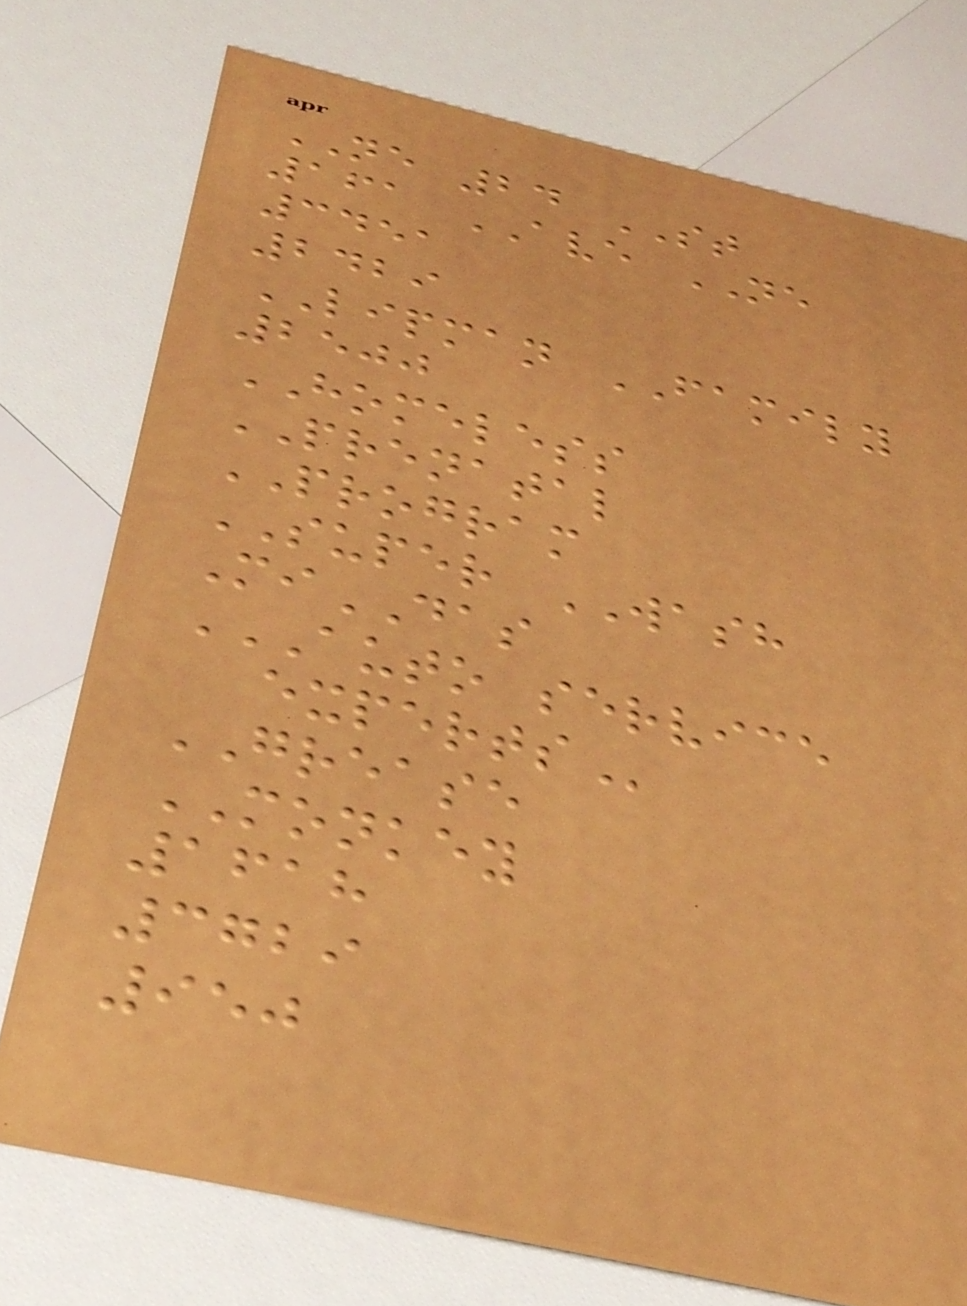NE 24 ST
161 AVE NE
3451
2429
LIPMAN FAMILY
2500
HOMELESS
PRENATAL
PROGRAM
SUPER WASH
MiDAS
AUTO SERVICE
EXPERTS
GREASE
MONKEY
1618
3729
950
